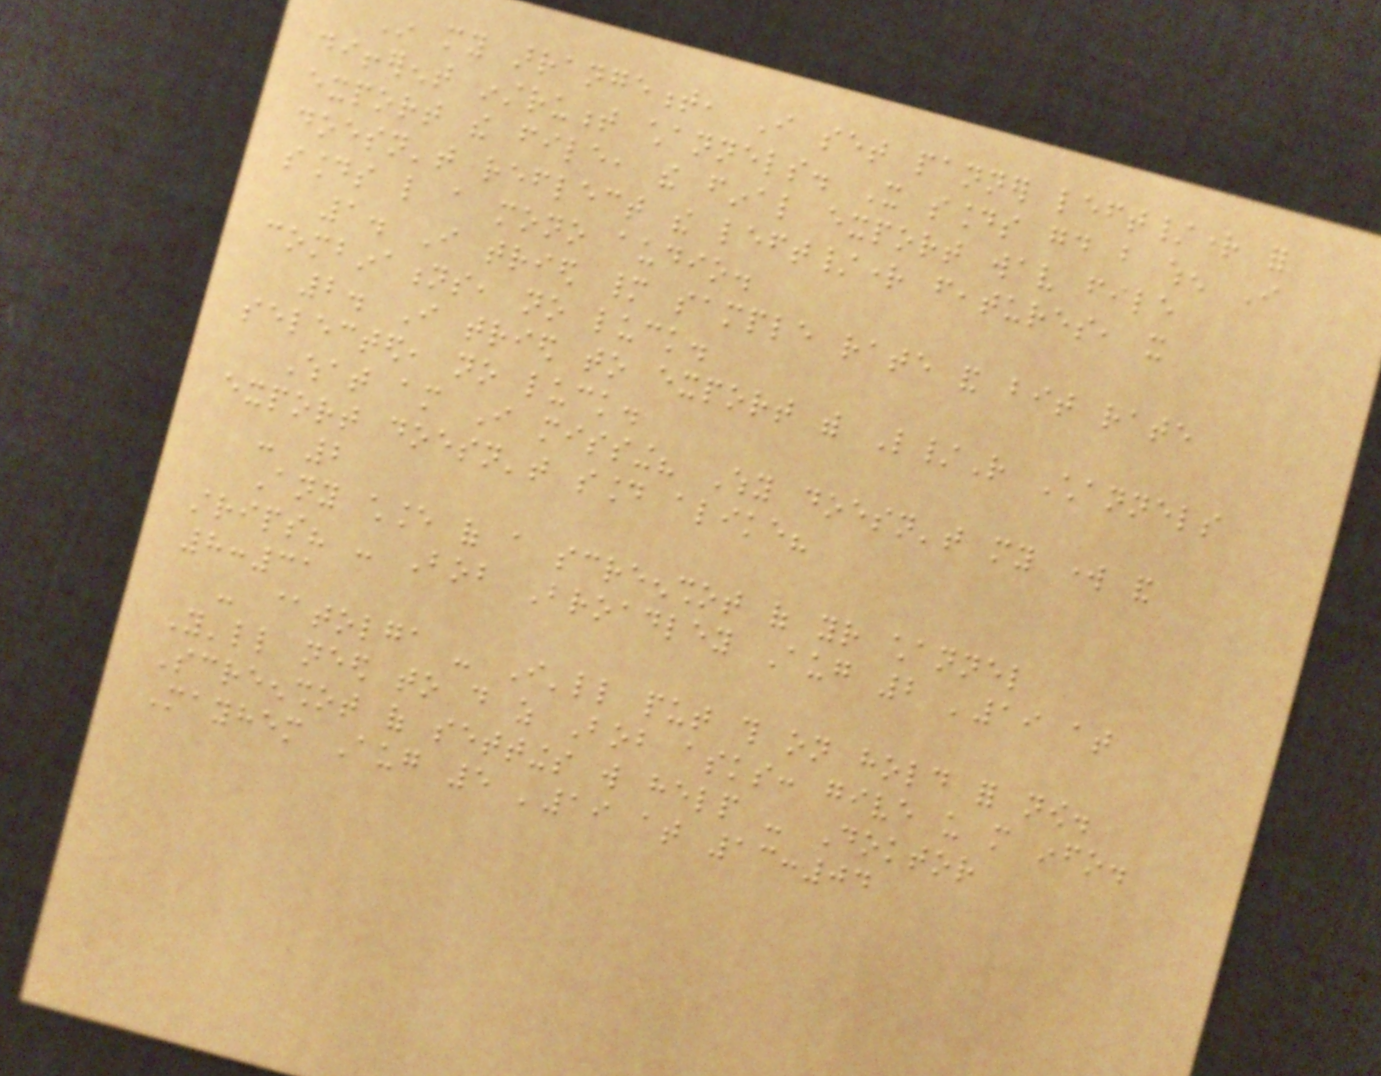In my arrangement, I set panner left/right for
different instrument channels. It sounds good but when I
export the file, the final export wav file
doesn't reflect the left/right features, it
sounds like a mono audio.
1. I tried many sample rate and bit rate
combinations, no luck.
2. I tried to export with L/R Channels
selected, no luck.
What am I missing? Why doesn't my work and
export doesn't sound alike?
- 2
Any chance of a screenshot of your channel
strips? - Bob Broadley Aug 2 '19 at
8:31
- @tolga - I'll put this on hold for now.
You'll need to do as Bob asks: give us more info.
Screenshot of settings will help - Doktor
Mayhem Aug 5 '19 at 13:04
